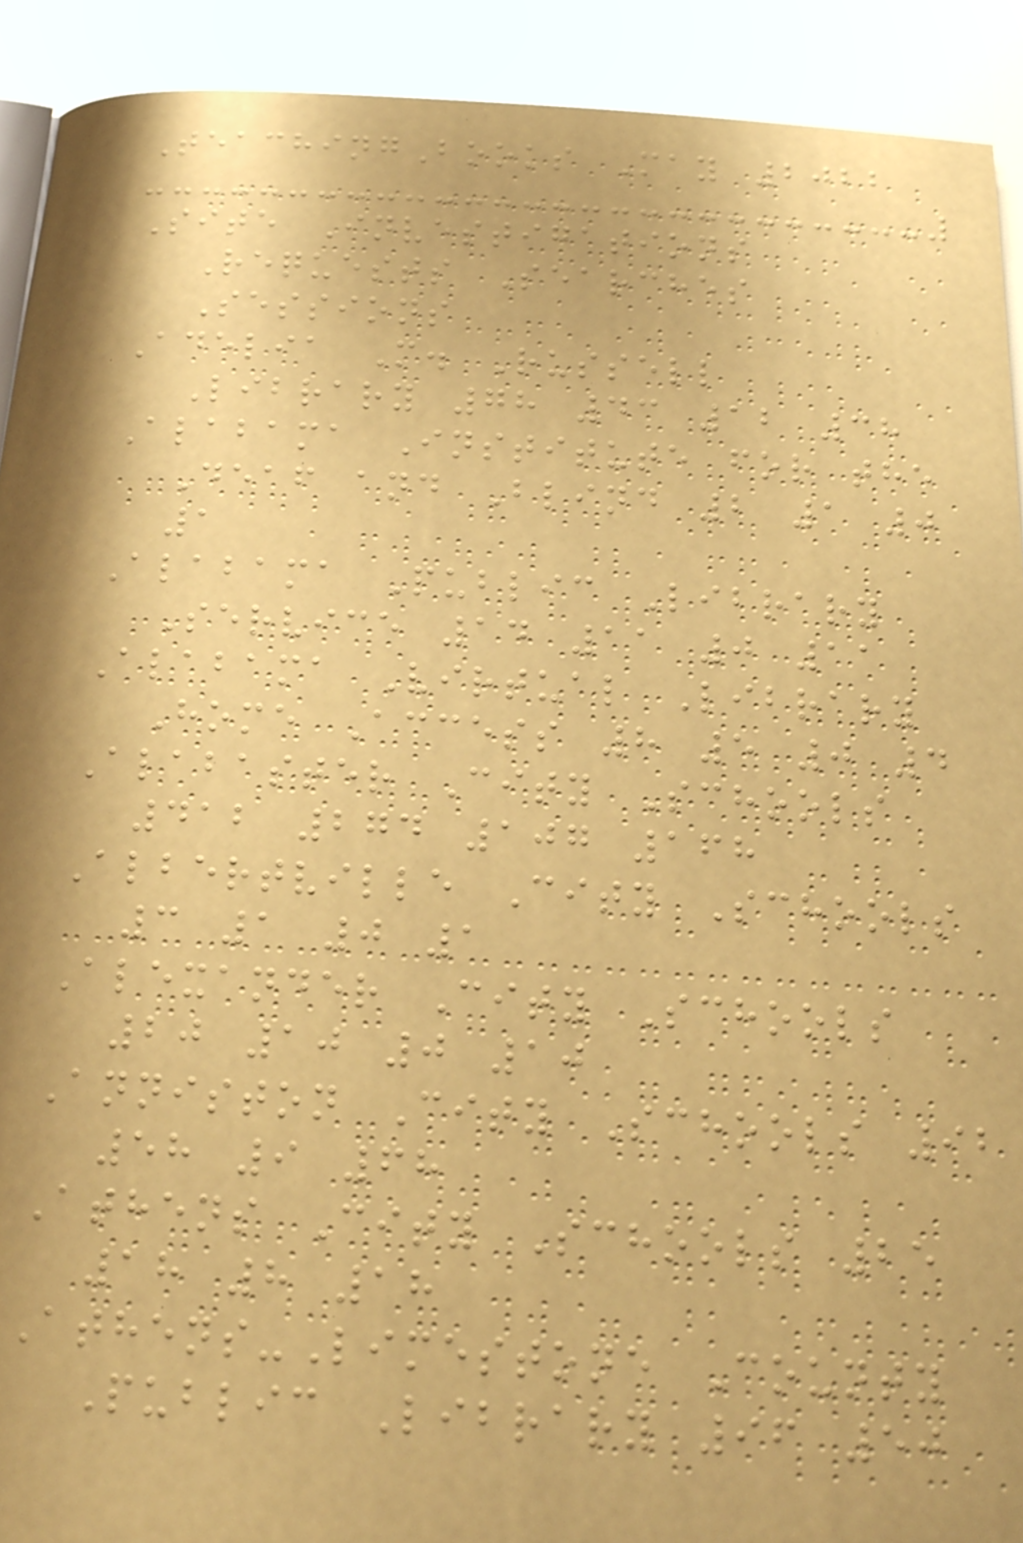TeachingBooks May 2022
Site Investigations
Requests Searches
Sessions
Adelia M. Russell
Library 78 43 12 38
Alabama Institute for the
Deaf and Blind 2 1 0
1
Alabama Public Library
Service 14 11 0 11
Alabama Virtual Library
Home Access 8 5 0 4
Alabaster City Schools
412 274 107 168
Albertville City Schools
3 1 0 1
Alexander City Schools
20 10 0 10
Anniston City Schools 92
58 9 68
Athens City Schools 25
18 8 18
Athens-Limestone County
Public Library 96 50
